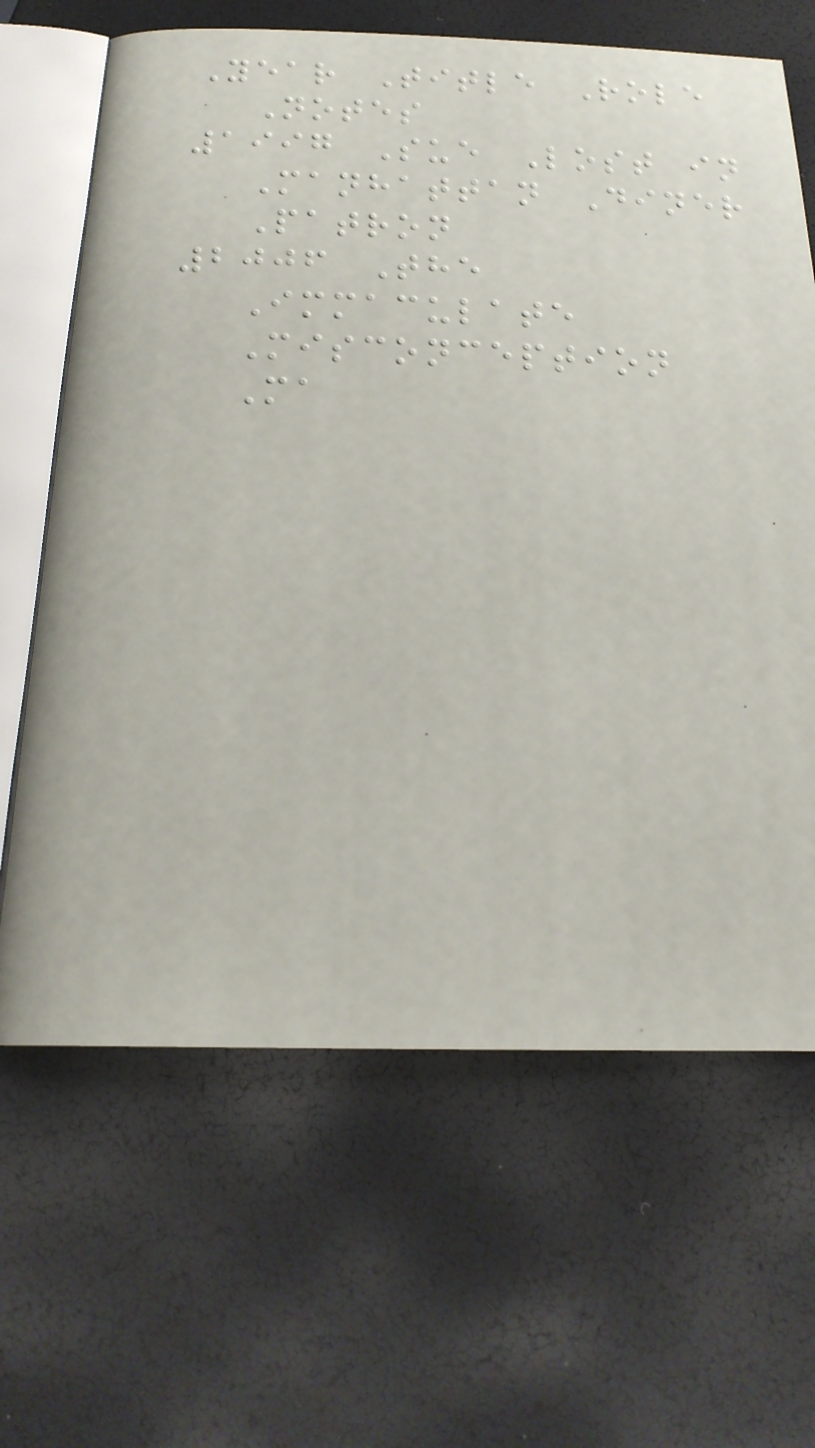Year Title Role
Notes
1997 Sue Lost in
Manhattan Diner
Patron
2006 The
Immaculate
Misconception
Ma
